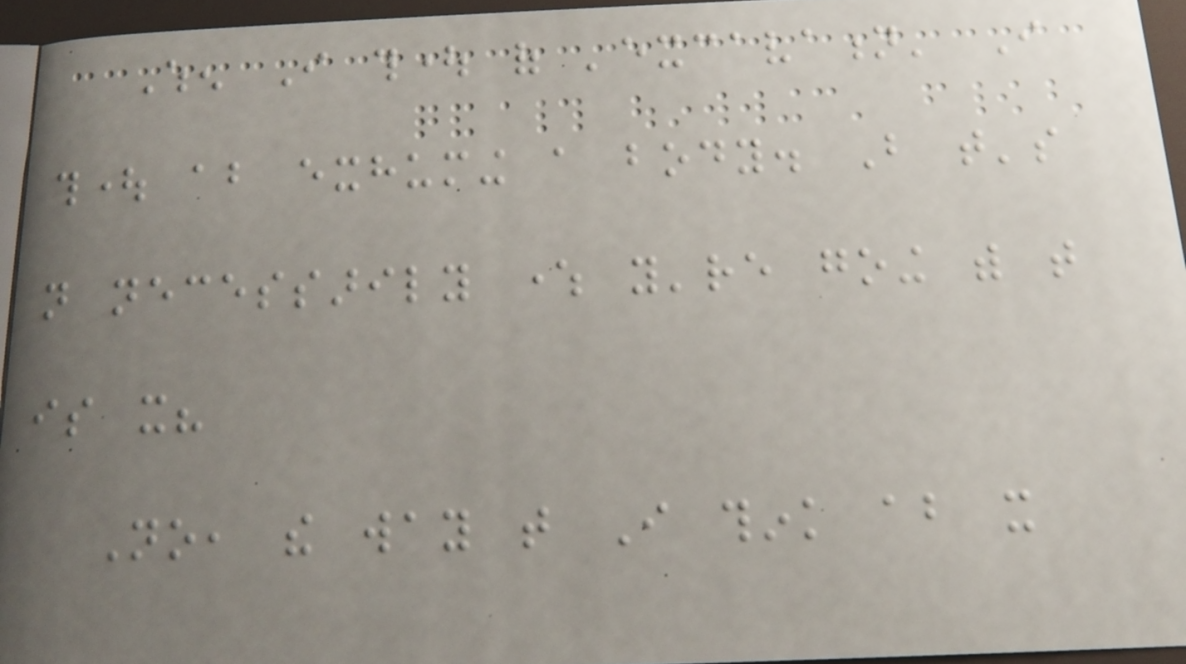When I thought of 'excavation' I
thought about exhuming a body. But that's
not necessarily where you're going with that
is it?
No, the way that I think about it
